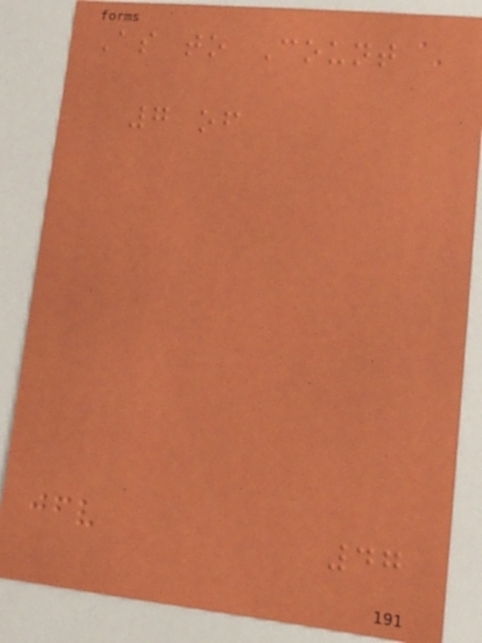As to Count
7 of
47
